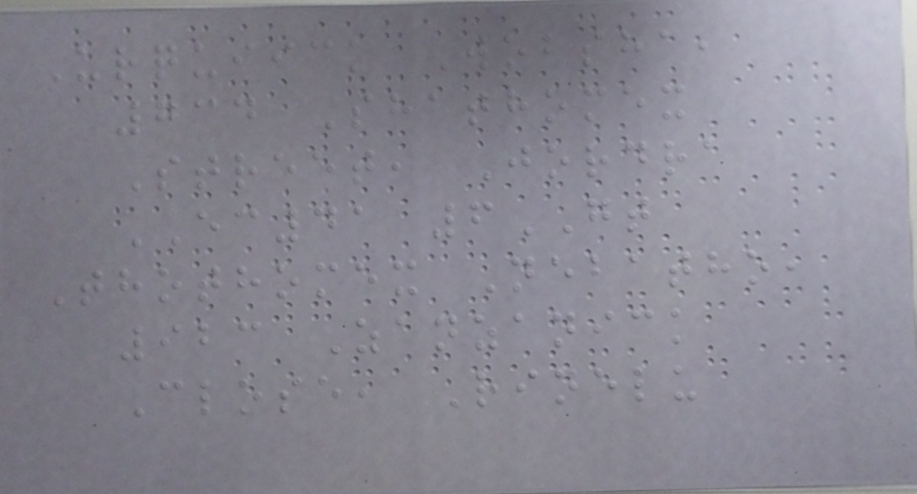Urquiick Wobsha,
734 Shathomex
Street, Jordra
EC41 6GT
Thothomex Nebatho,
923 Zanzanick
Close, Rinelu
